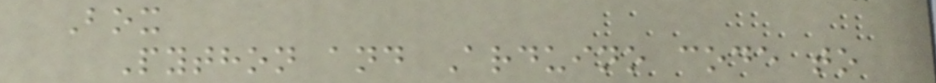Box
Python and Arduino code to
